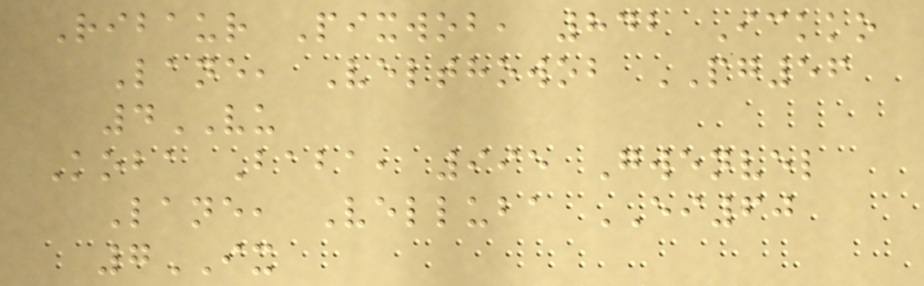Ribaur Pixwob, 842 Ickko
Lane, Velthowob PG56
4VU
Koba Baba, 995 Gwenvel
Lane, Velluba EI60
7IX
